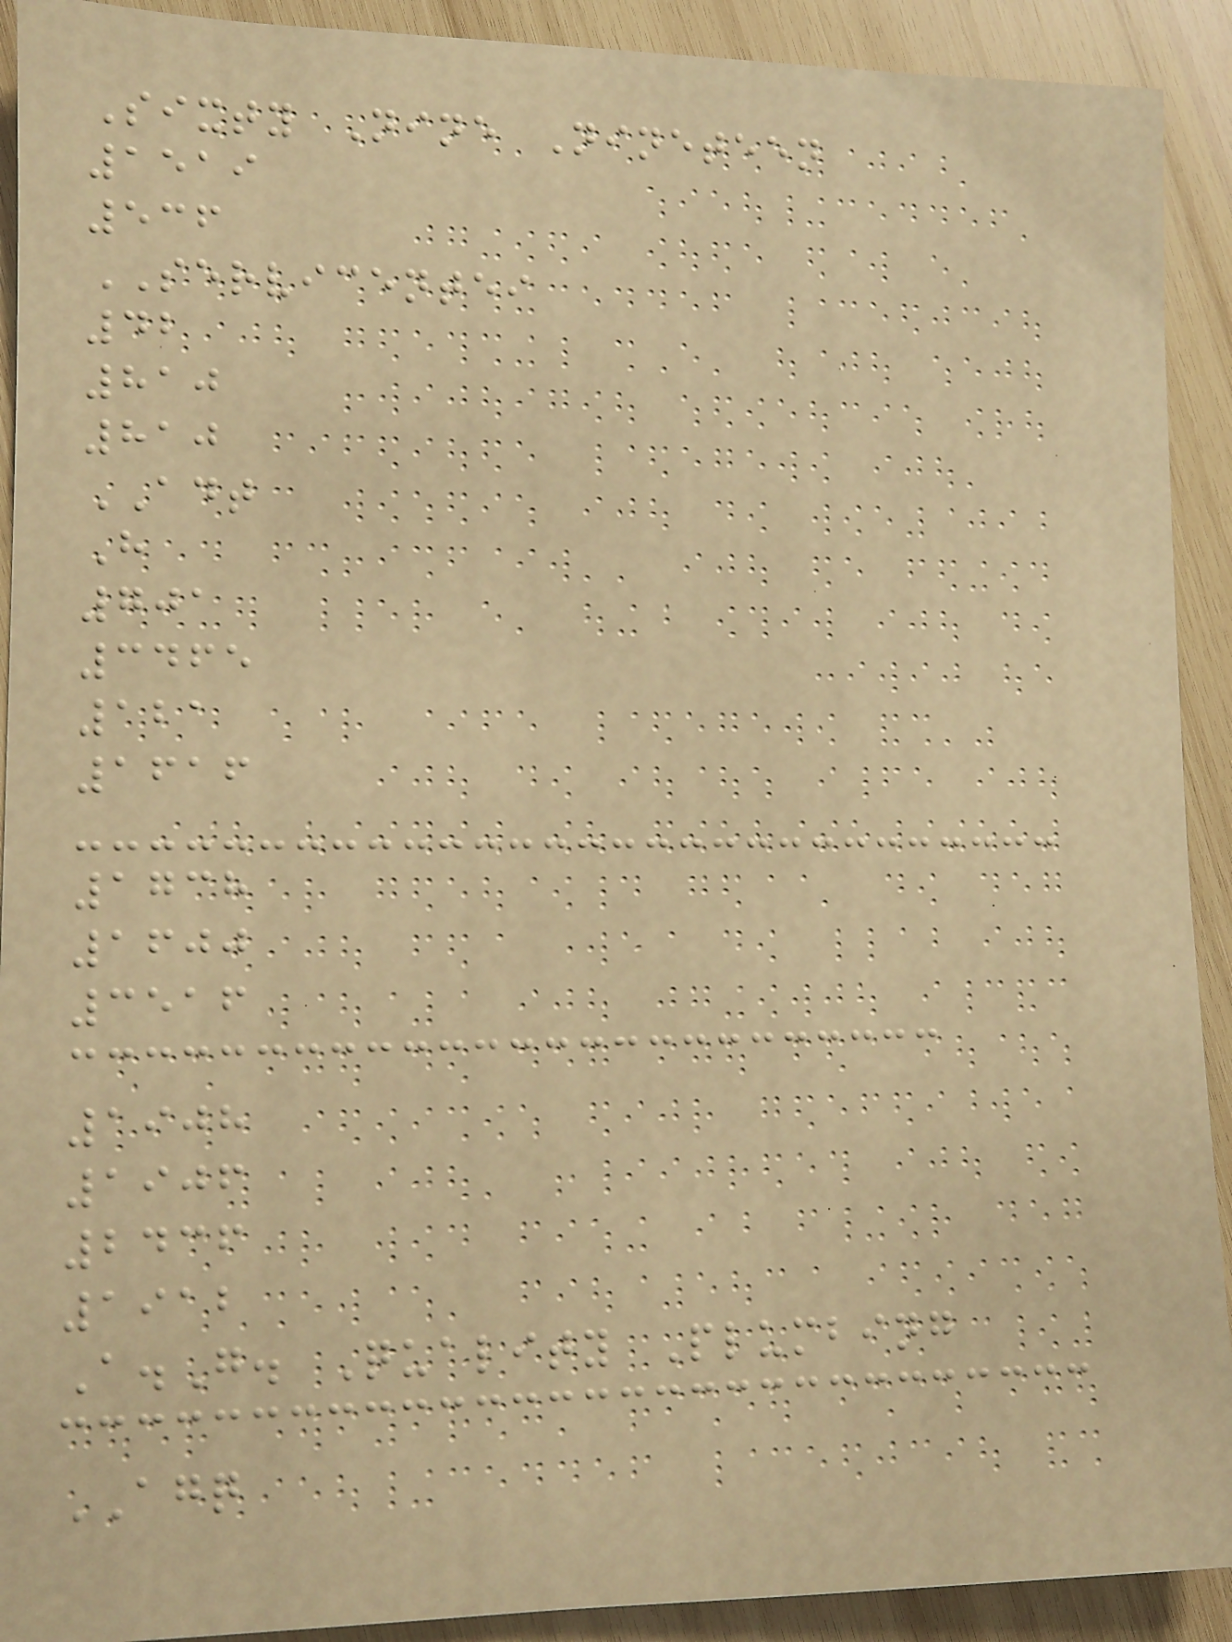Sixty Nine Nineteen
1519
536
SERVICENTEI
42
810
810
ADT
H
701
3465
121
1616
1738
1600
3516
1908
1906
2436
1912
A.G. Quality Plumbing
AGQ
